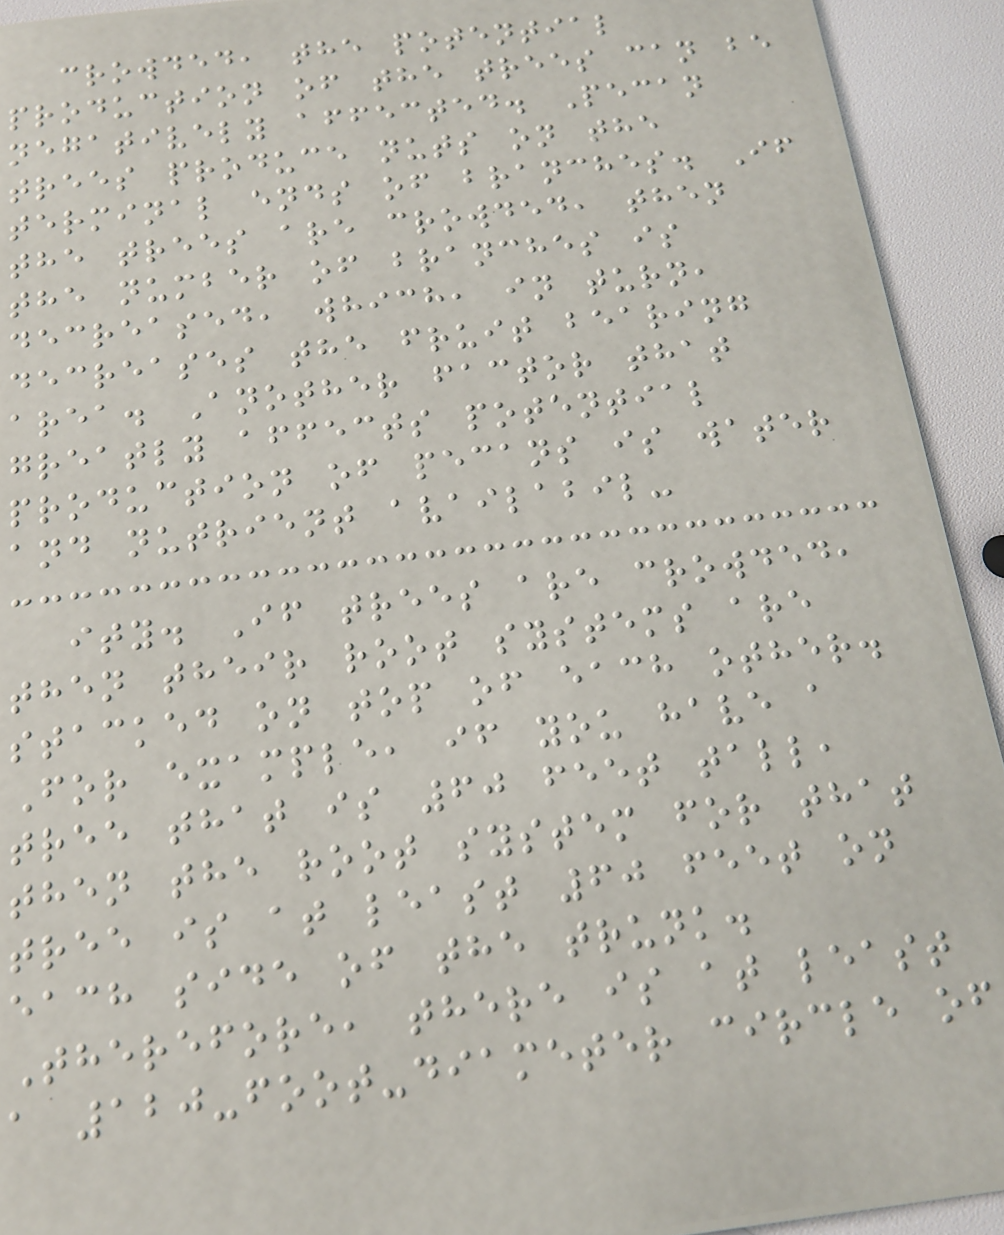crowded, the potential
production of the trees can be
negatively affected. Pecan
trees produce nuts on the
terminal ends of branches. If
the trees are crowded, then
the number of branches is
decreased, which, in turn,
decreases the fruit bearing
area. Another factor that
greatly affects potential
production of pecans is water
and nutrient availabil-
ity. If trees are crowded,
then their root systems are
stacked on top of each other.
For example, if you have a
tree that is 60 feet tall,
then the root system for that
tree is at least 60 feet on
each side of the trunk.
Therefore, there is at least
a 120-foot-diameter circle of
